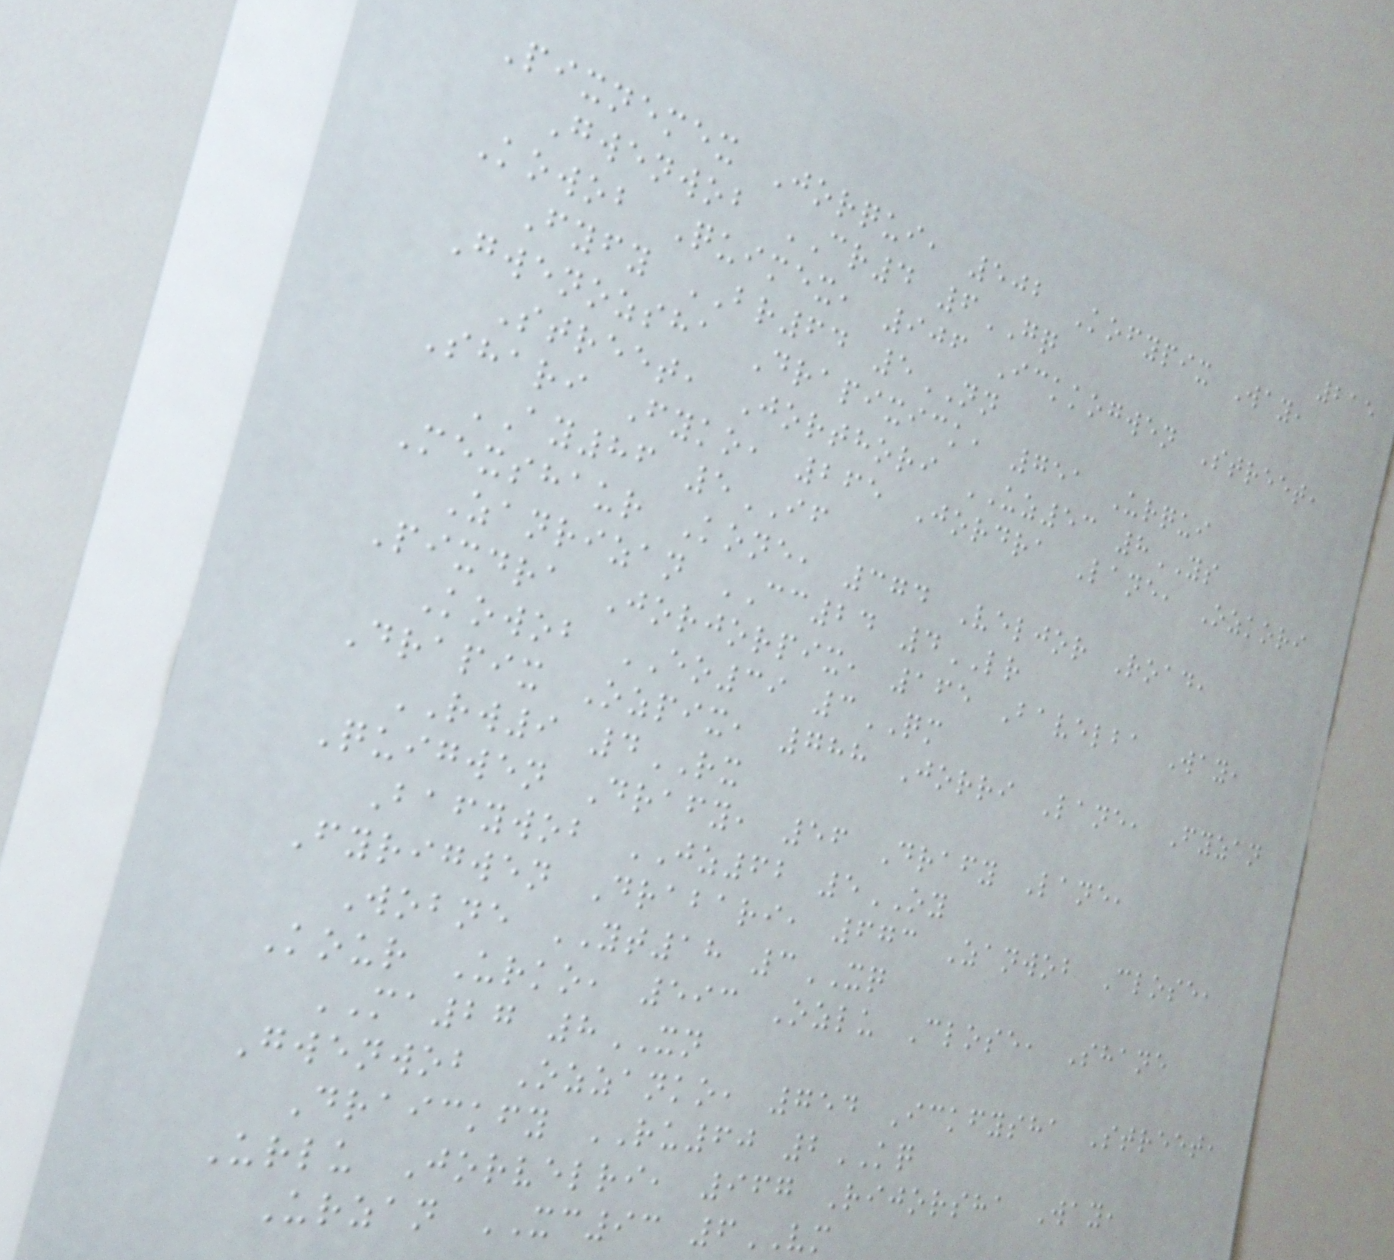215
Pixnemex Jorqui, 502 Kofypix Way,
Gwenwob CR4 6GQ
Kowob Quimex, 906 Ickkogwen Street,
Fyfy BR64 5NN
Gwenozsha Drapixick, 751 Urqui
Street, Jorthori UZ53 8YS
Shari Fyko, 265 Jordra Lane, Ozkori
AY86 5IF
Mexshaur Kone, 374 Veljor Road,
Zanrizan CC24 4LR
Pixdra Jorjorpix, 165 Bavelba Way,
Kowob EO39 3QM
Drapix Ozpix, 788 Jorri Lane, Fyzan
RW9 4RX
Quigwen Drafy, 56 Drafy Lane,
Bafywob JZ62 5OY
Fyrigwen Drabari, 673 Zanwob Close,
Wobne YT18 3XQ
Kour Urko, 593 Ozlu Close, Shane
MA27 8XN
Gwenwob Ozzanko, 754 Ickfysha Street,
Draickfy RU60 2KQ
Urlu Jorvelri, 967 Rijorsha Way,
Urzan XC93 6VM
